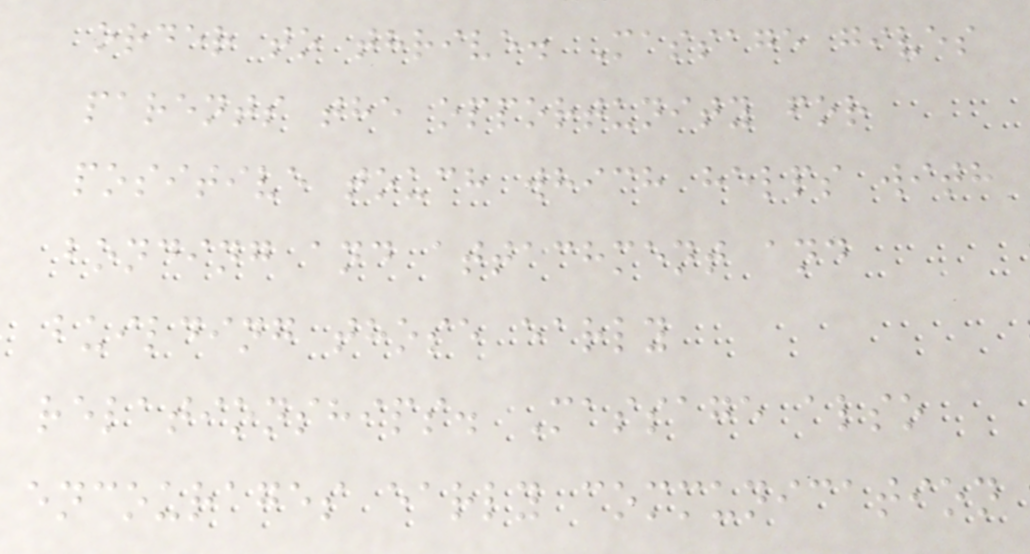order to thrive. Massage gives
parents the opportunity for
positive touch which helps with
bonding and attachment and
building those early
relationships. Massage also
encourages early communication
